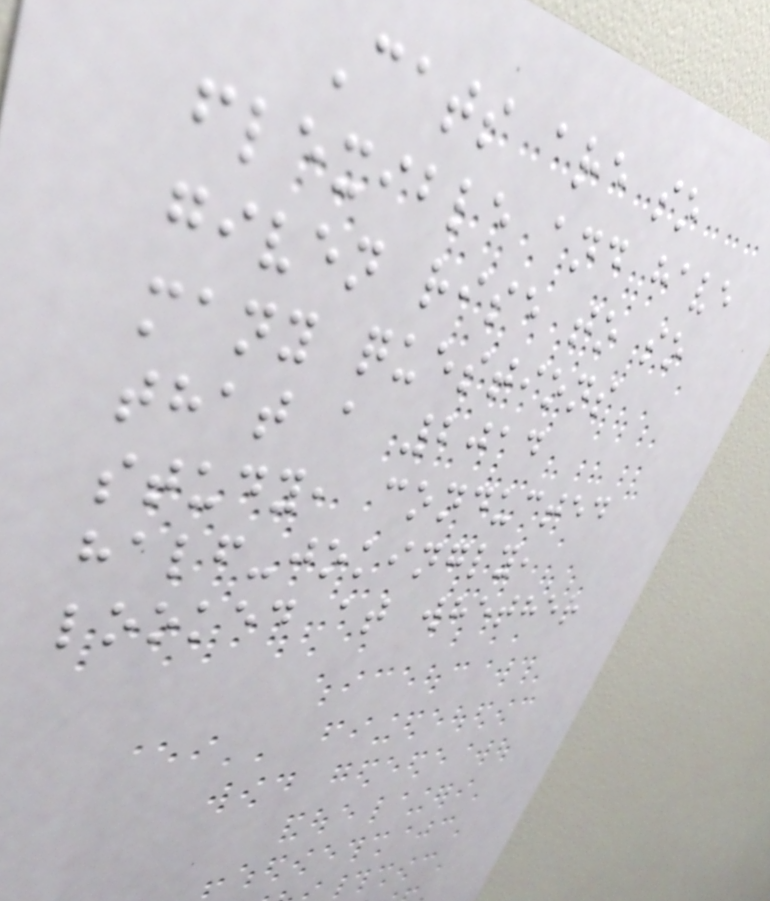Cats are so
flexible and have
given rise to so
many questions
that a 2014
study, conducted
half-jokingly,
looked at whether
